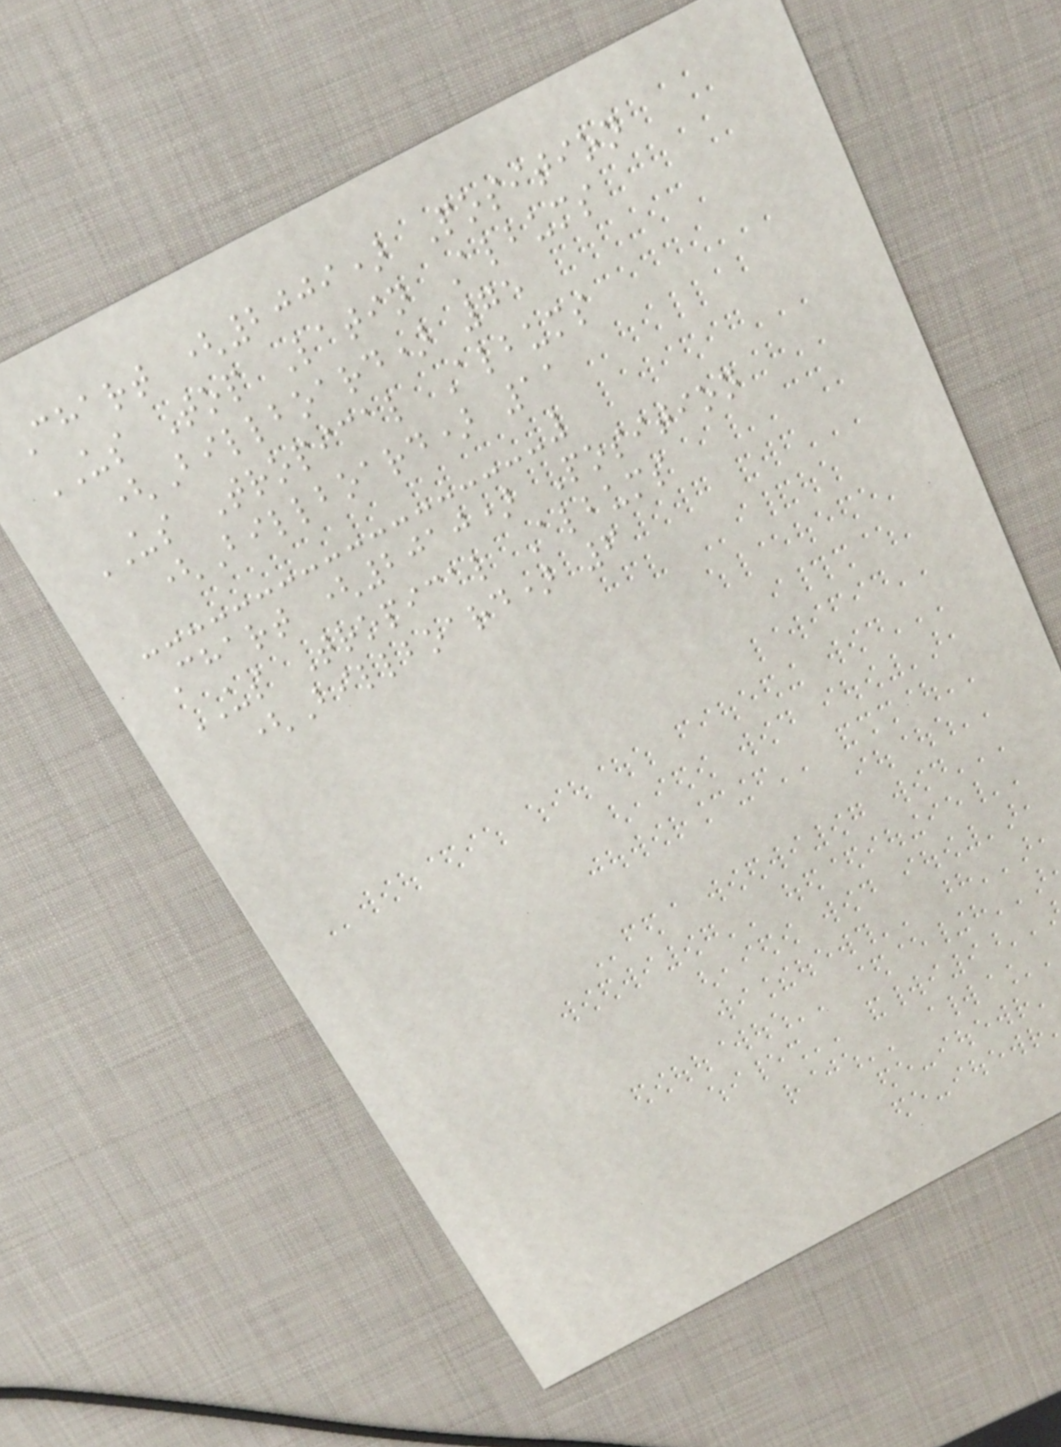Chart (2009) Position
US Top Latin Albums
(Billboard) 75
US Tropical Albums
(Billboard) 11
Chart (2010) Position
US Tropical Albums
(Billboard) 6
